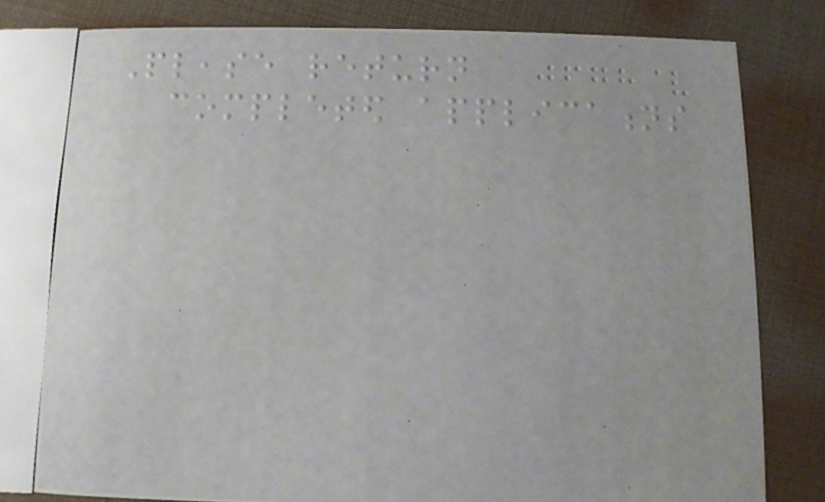Please return
completed applications
